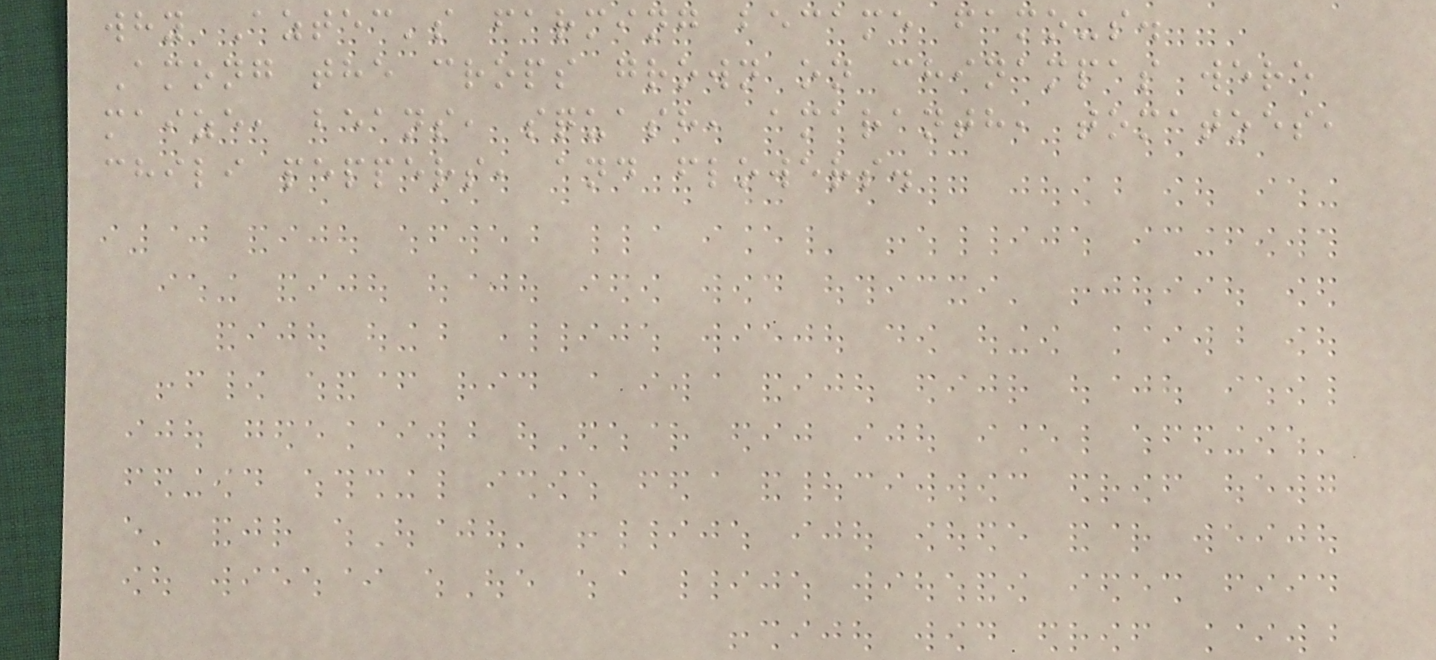why Aztec's farming became famous.
Among the crops grown on chinampas were
maize, beans, squash, amaranth, tomatoes,
chili peppers, and flowers.
